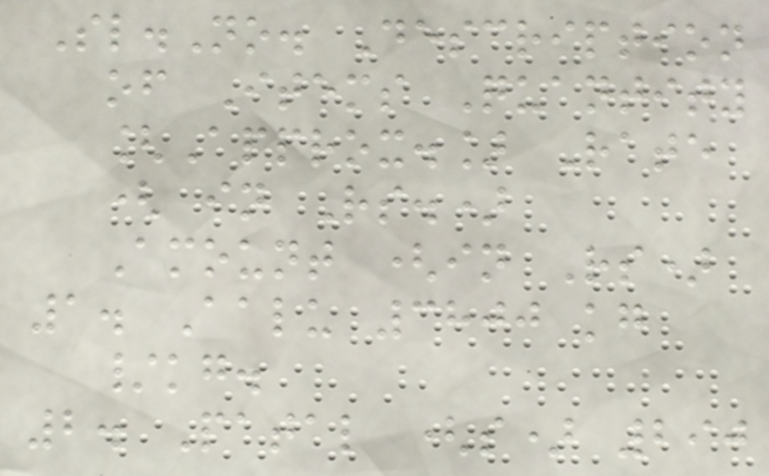Sl.No. Description
of Items Quantity
[Approx.] Rate
( in Rs.)
Amount (in Rs)
1. Aalu 3800 kg
/kg.
2. Patal (s) 290
